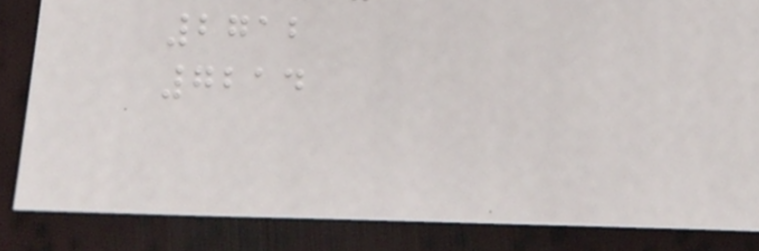2712
7214
